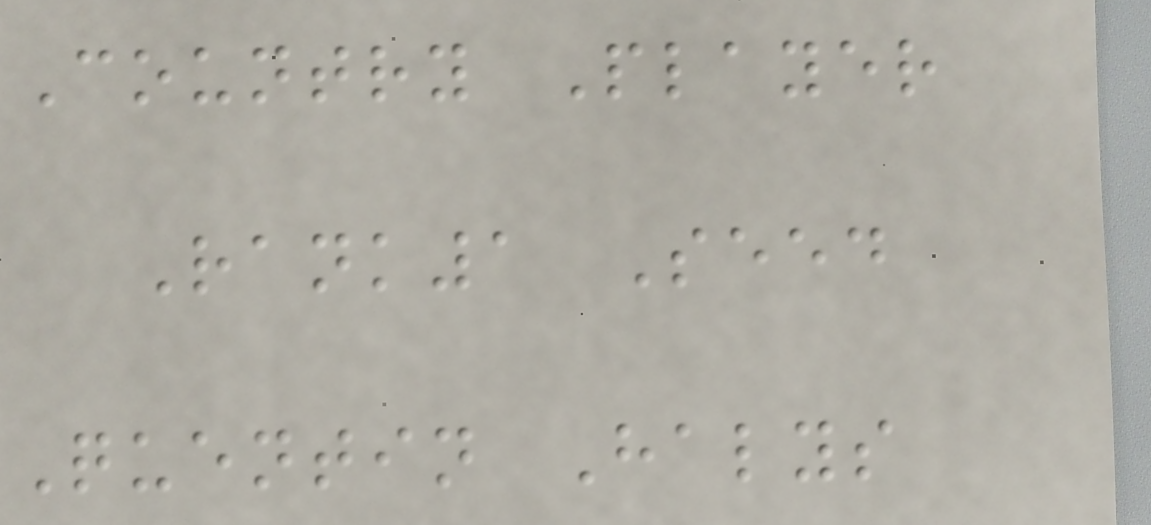Country Player
Rank1 Seed
Quentin Halys
